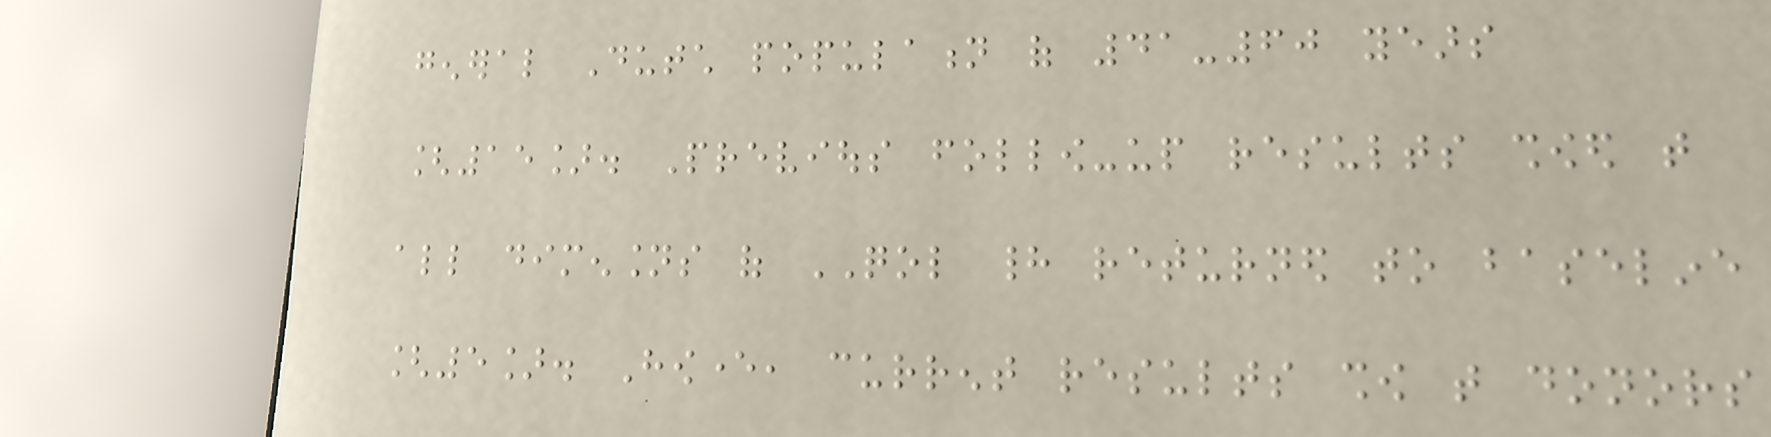general Dutch population of 41-60 years
[15]. Previous follow-up results showed that
all dimensions of QOL had returned to baseline
[5]. However, current results show that donors
